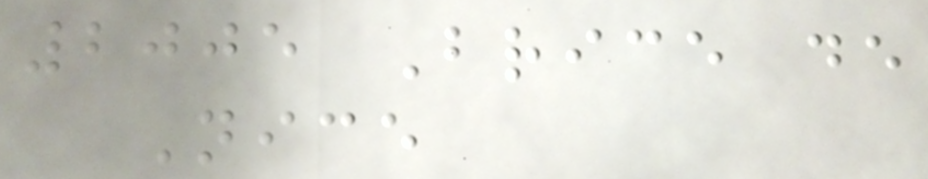2005 Brice de
Nice
